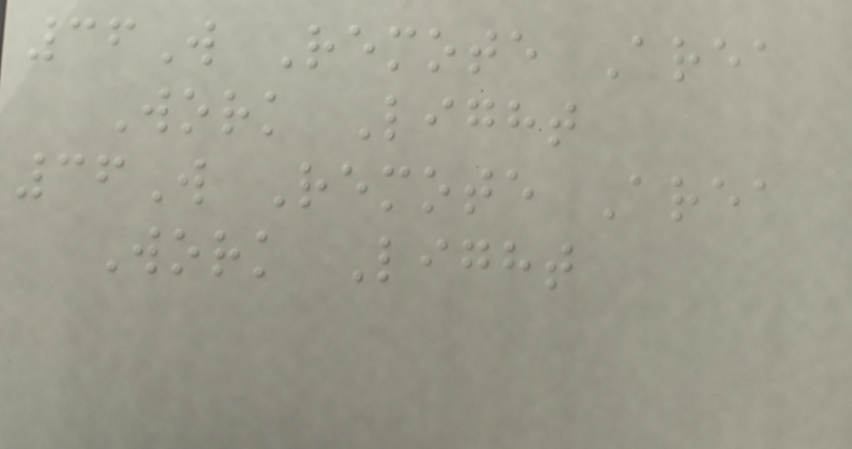36W Remote Area
Work Light
36W Remote Area
Work Light
